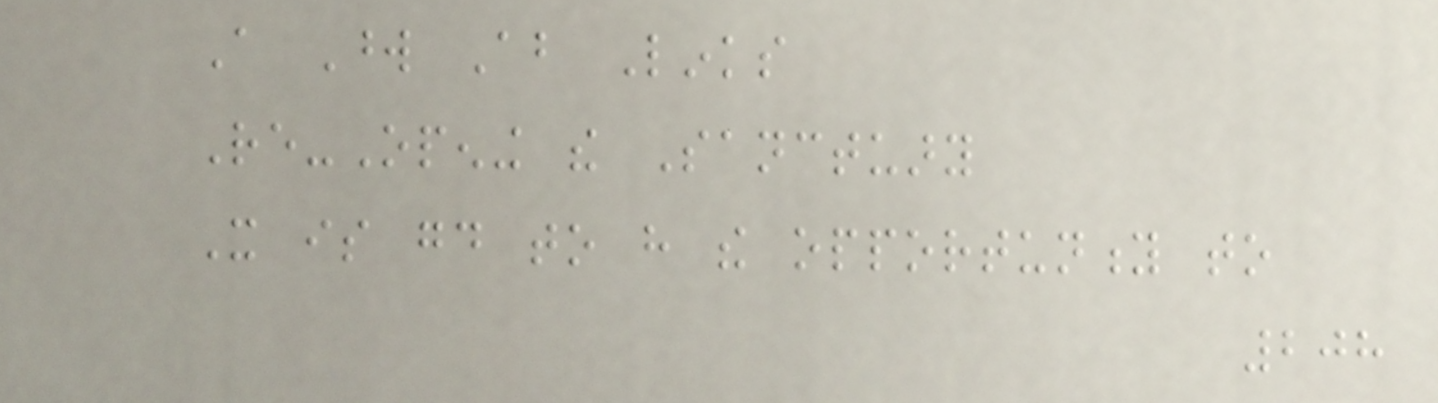A Word About Links
Re-Opening the Sanctuary
It is good to have the opportunity to
208
